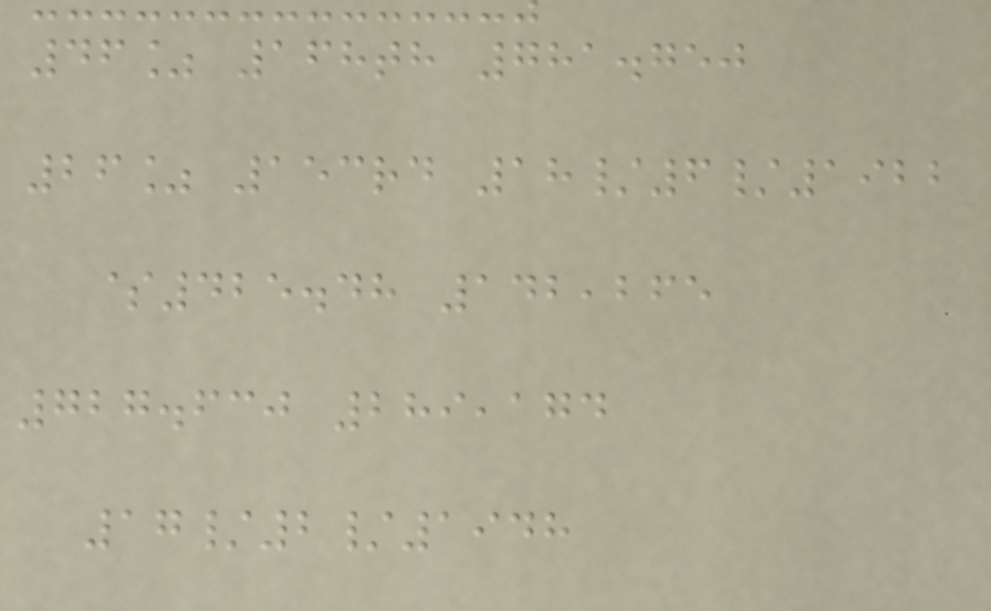46% 168th 781.750
26% 153rd 18/6/1922
$425.48 142,265
727.630 289,174
17/2/1948
